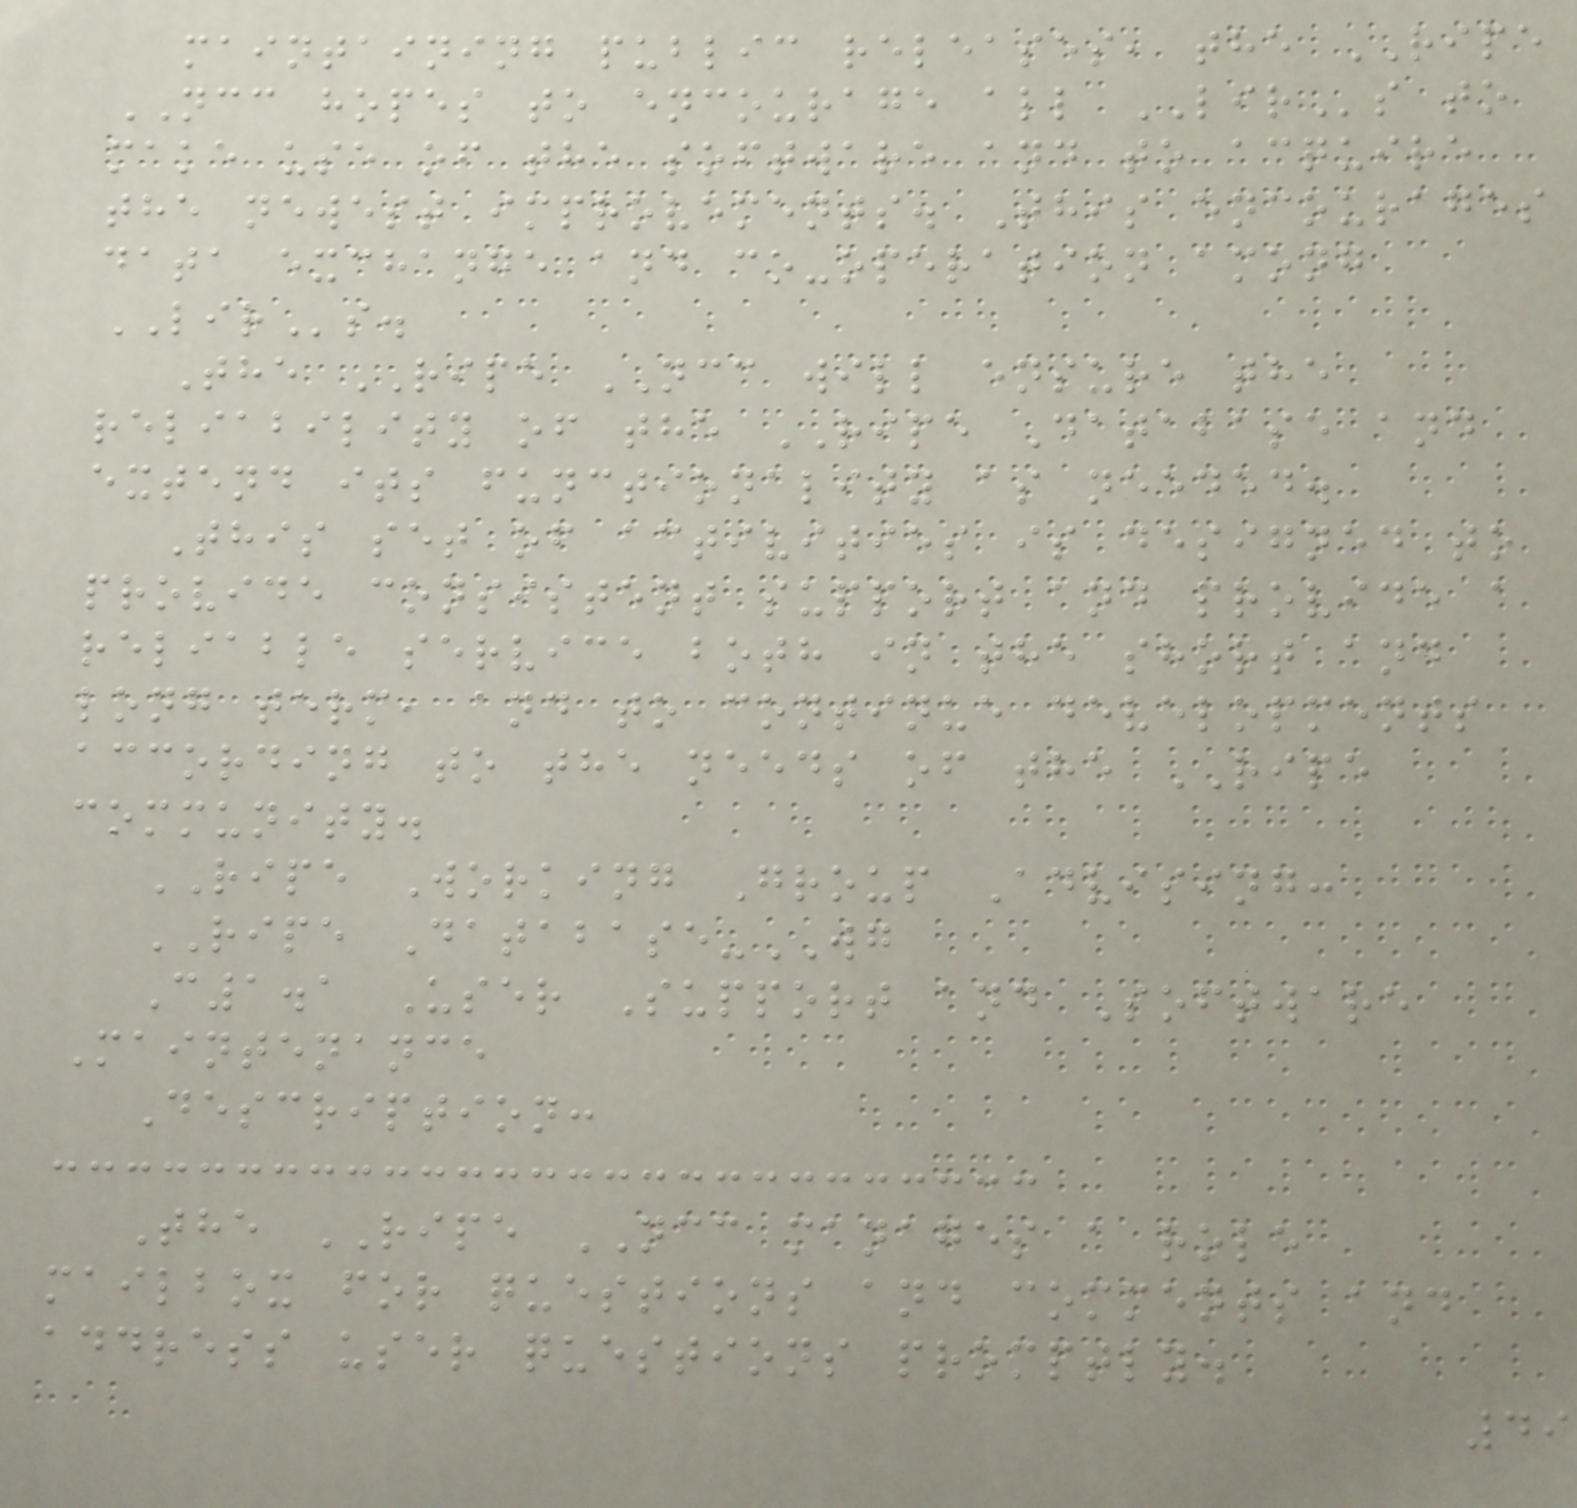maintaining public releases, the RIPE
NCC hopes to encourage all LIRs to
make use of the software and to acquire
the newest improvements. This encourages
data exchange and co-operation among
LIRs.
The RIPE NCC will ensure the
reliability of the RIPE Database and
extend its functionality as needed.
This set of activities is designed to
provide consistent support and provide a
reliable service both in the short and
long term, and to continue developments
according to the needs of the RIPE
community.
RIPE Working Group Advising:
RIPE Database-WG
C1.1 User Support and Software
Maintenance
Description:
The RIPE NCC manages a role
mailbox for questions and comments and
address user questions promptly.
49
